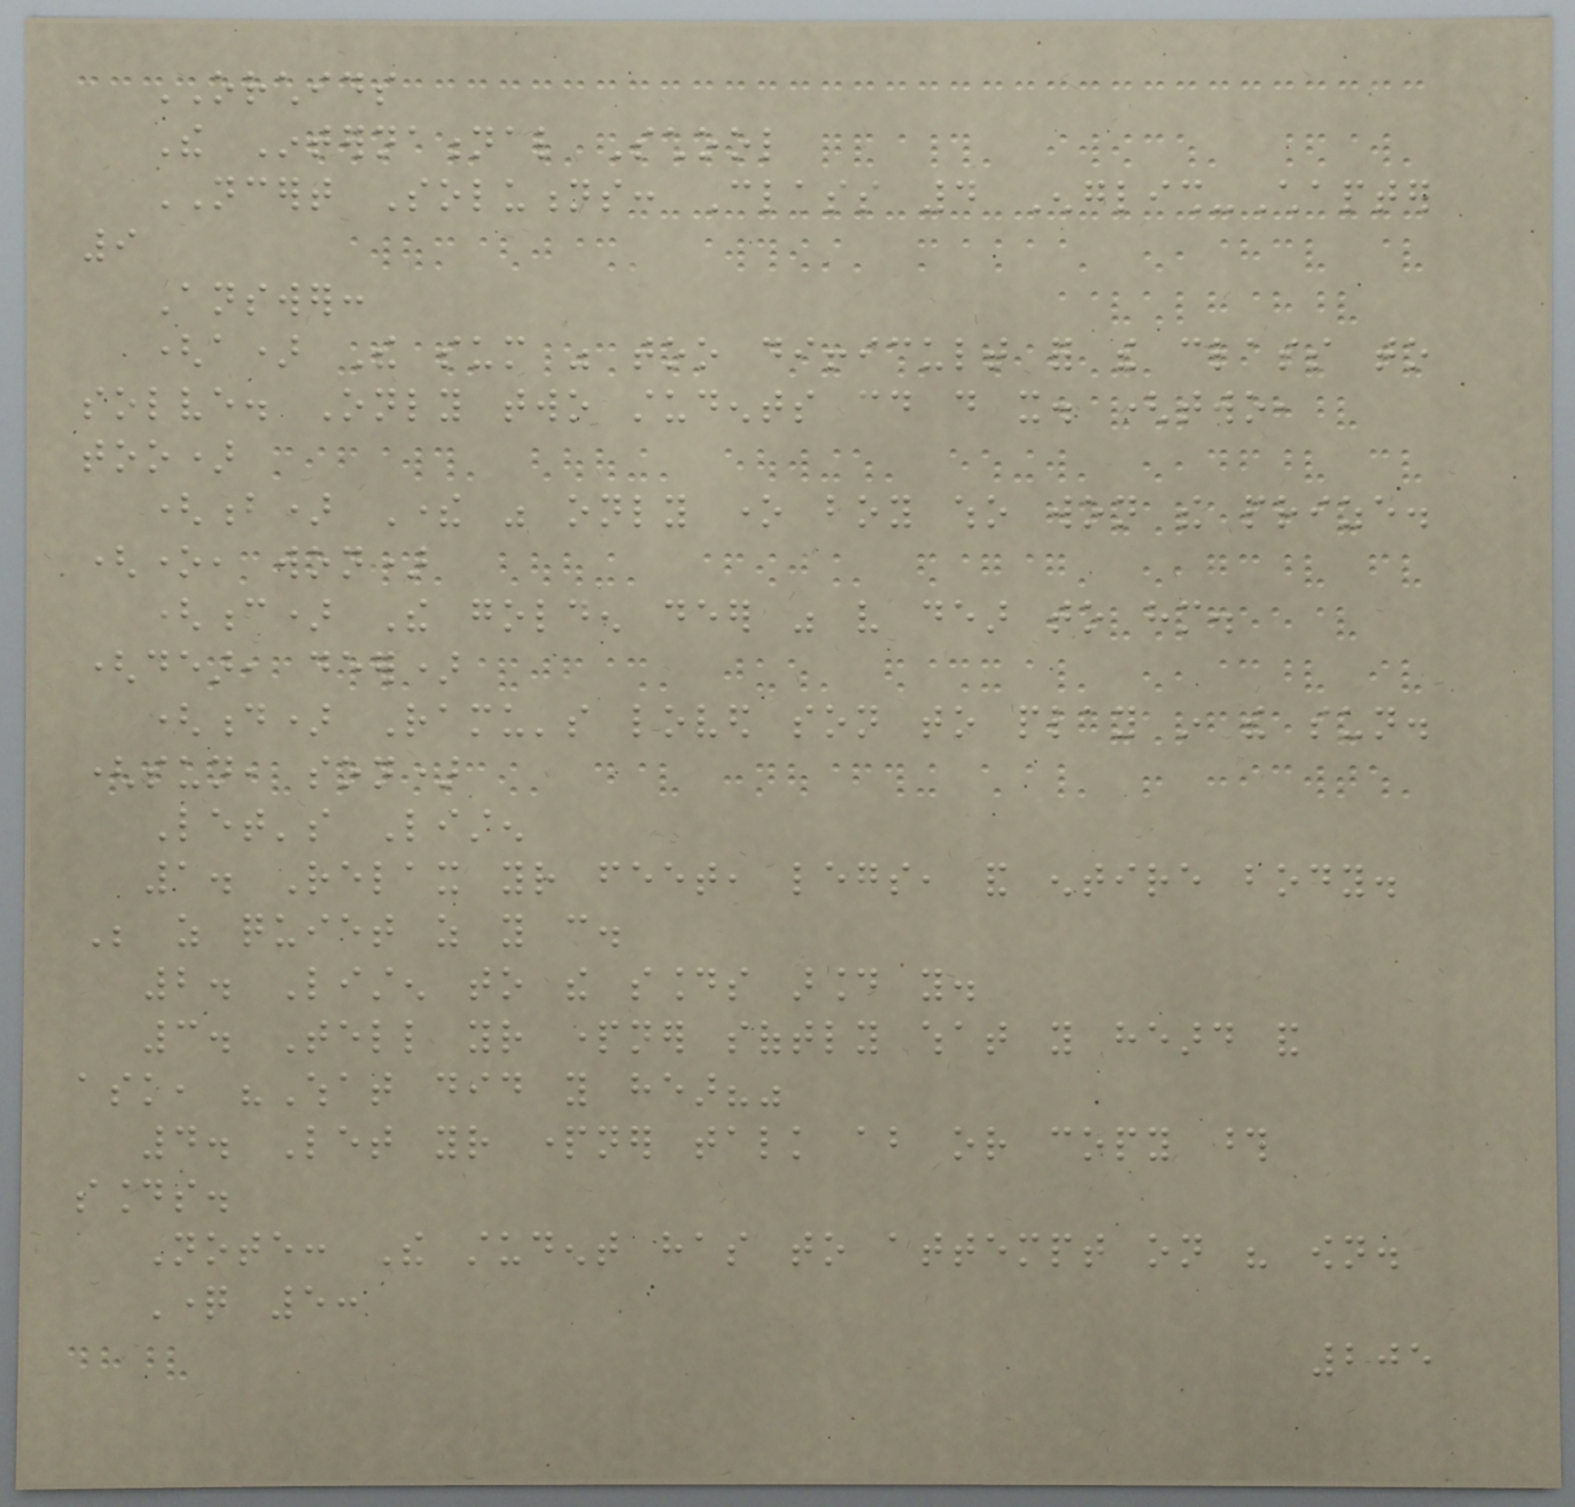ORCHIDS
The International School
NCERT Solutions: Class 4 English-Chapter
9
Answer:
(a) The sum was too difficult for the class to
solve. Only two students could do it. (two,
too)
(b) There was only one boy who won the prize.
(one, won)
(c) The golden deer was very dear to him.
(dear, deer)
(d) Ramu's loved son to play in the sun.
(sun, son)
Let's Listen
1. Relax your feet, legs, and entire body.
Be as quiet as you can.
2. Listen to the sounds around you.
3. Tell your partner softly what you heard and
ask, "What did you hear?"
4. Let your partner talk about or copy those
sounds.
Note: The student has to attempt on his own.
Question 5:
205
